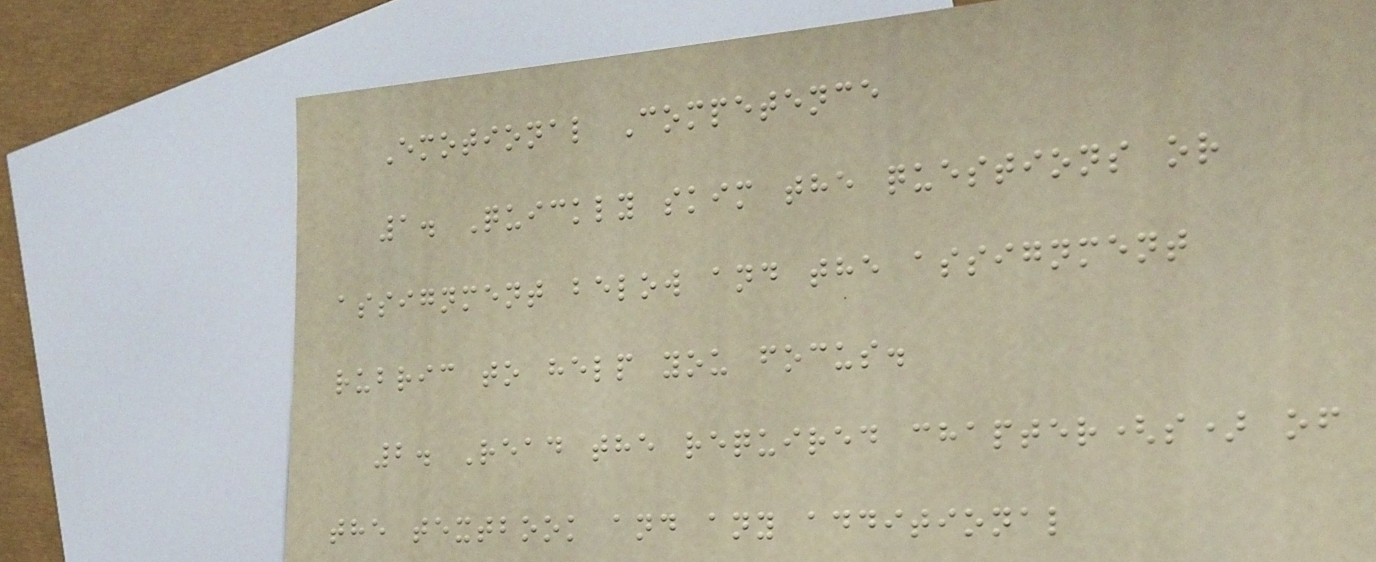Emotional Competence
1. Quickly skim the questions or
assignment below and the assignment
rubric to help you focus.
2. Read the required chapter(s) of
the textbook and any additional
